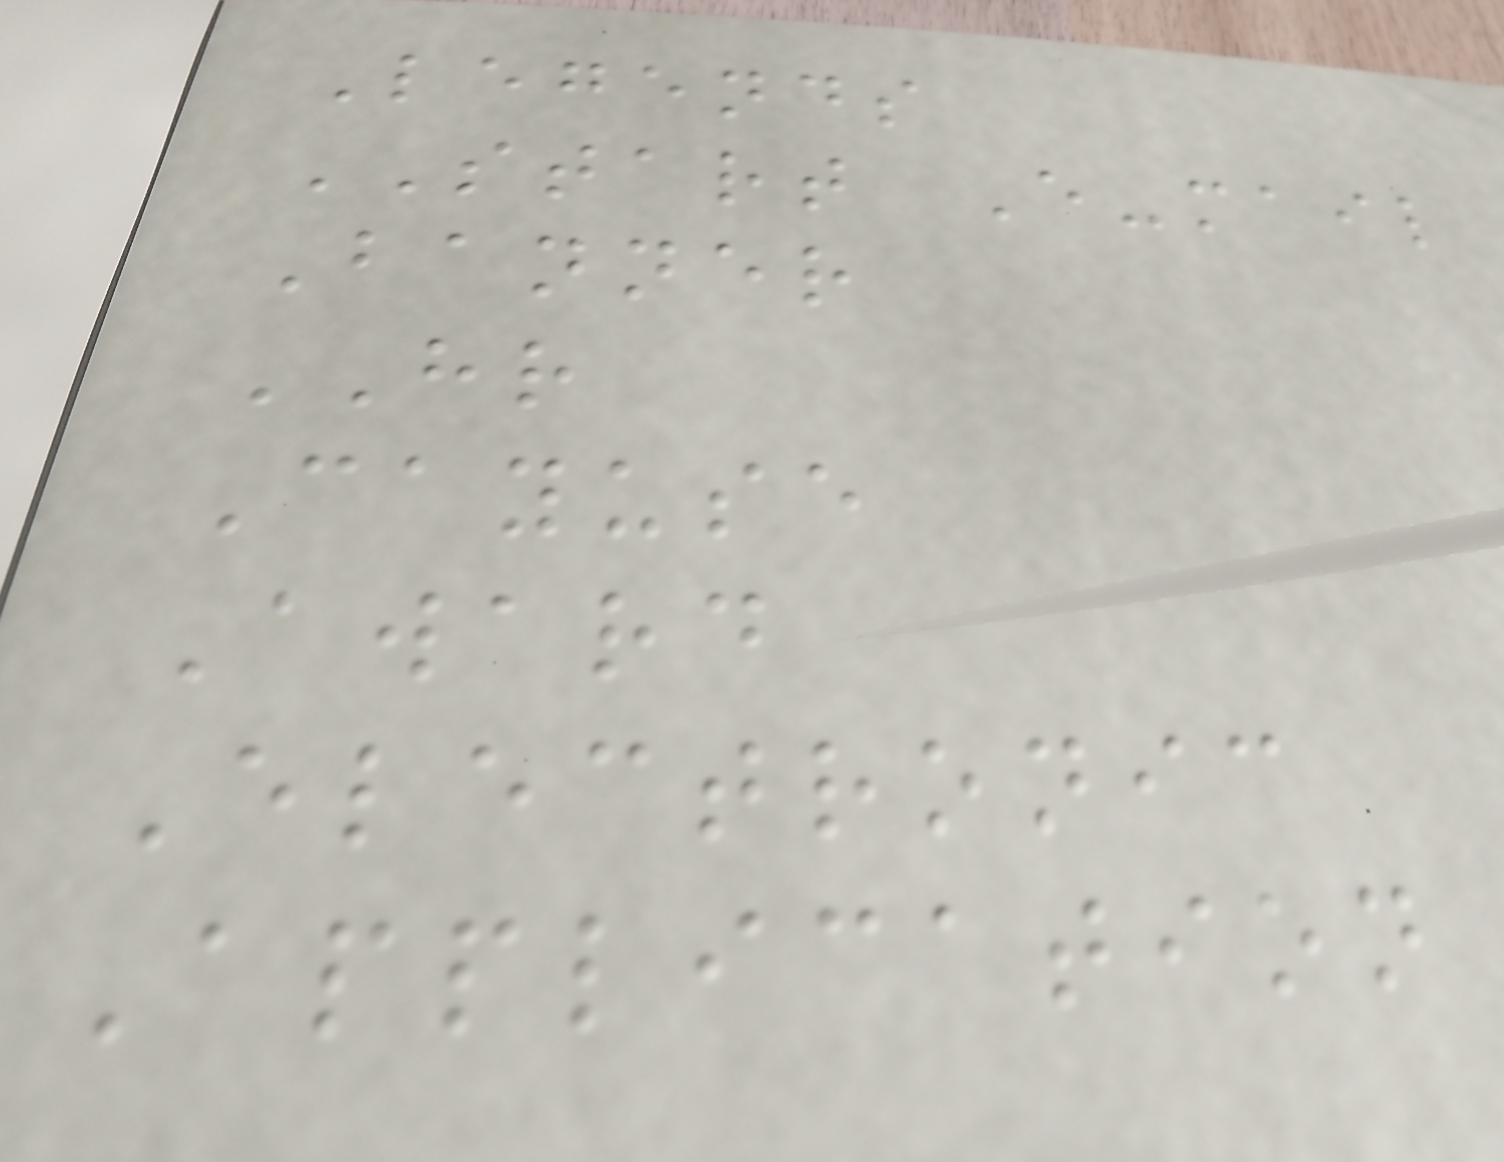Legends
START E-mail
Banner
HR
Cayuse
Award
Electronic
Application
